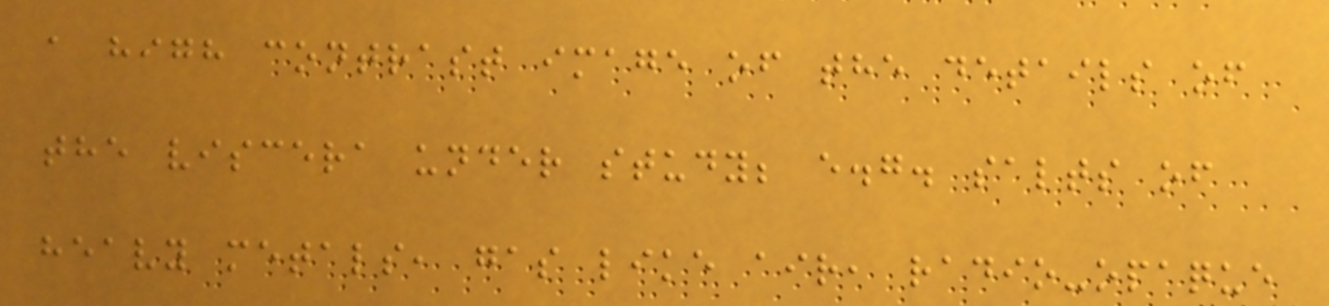a high contrast image of the details of
the viscera under study; e.g. salts of
heavy metals, gas like air, radio-opaque
